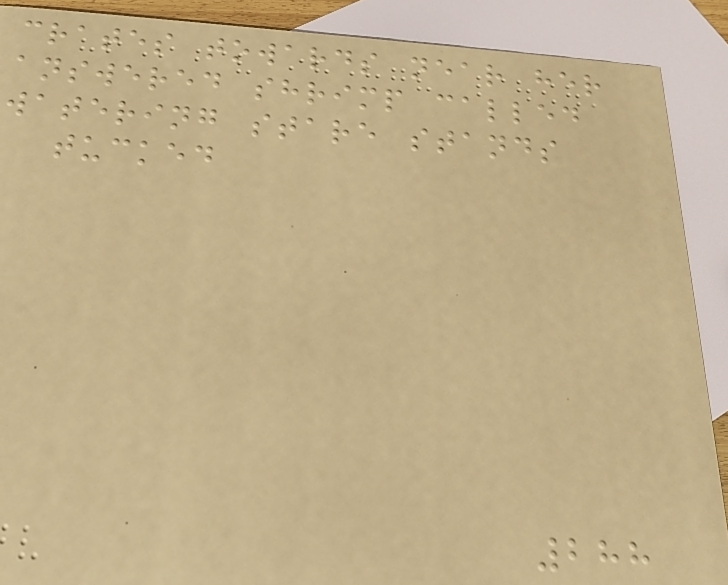crates towards near her
answered shrimp called
watering stare stands
tucked
288
